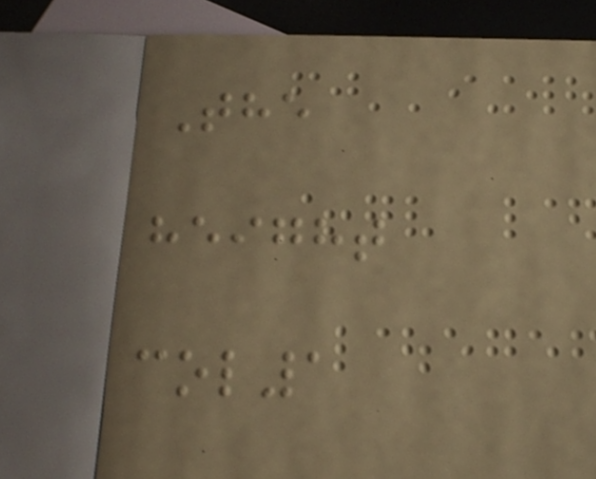The
height
col1
